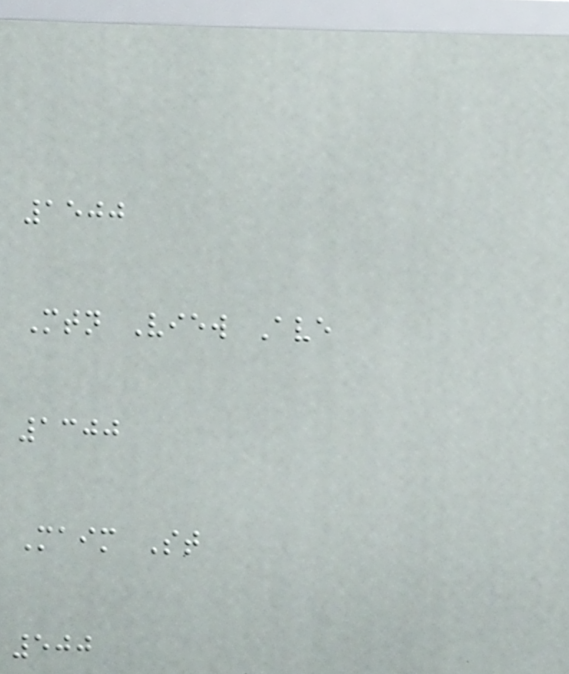1500
Mtn View Ave
1300
Maim St
500
